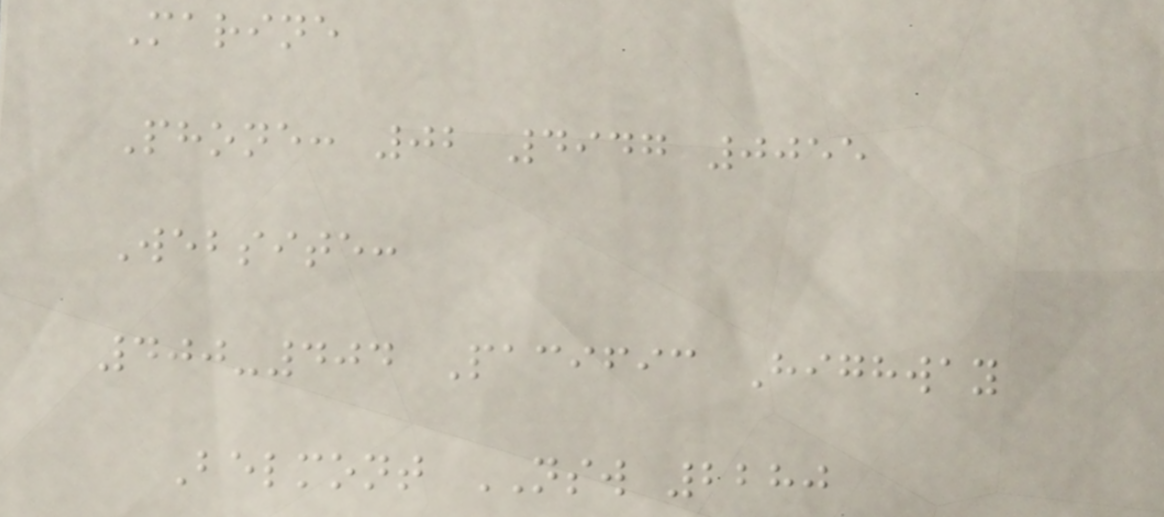Marine
Phone: 02 4947 0055
Website:
400-404 Pacific Highway
Belmont NSW 2280
